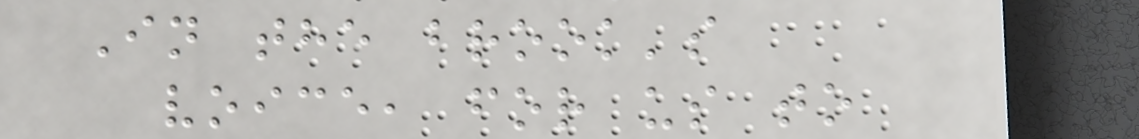In the brook's
voice, for us to
